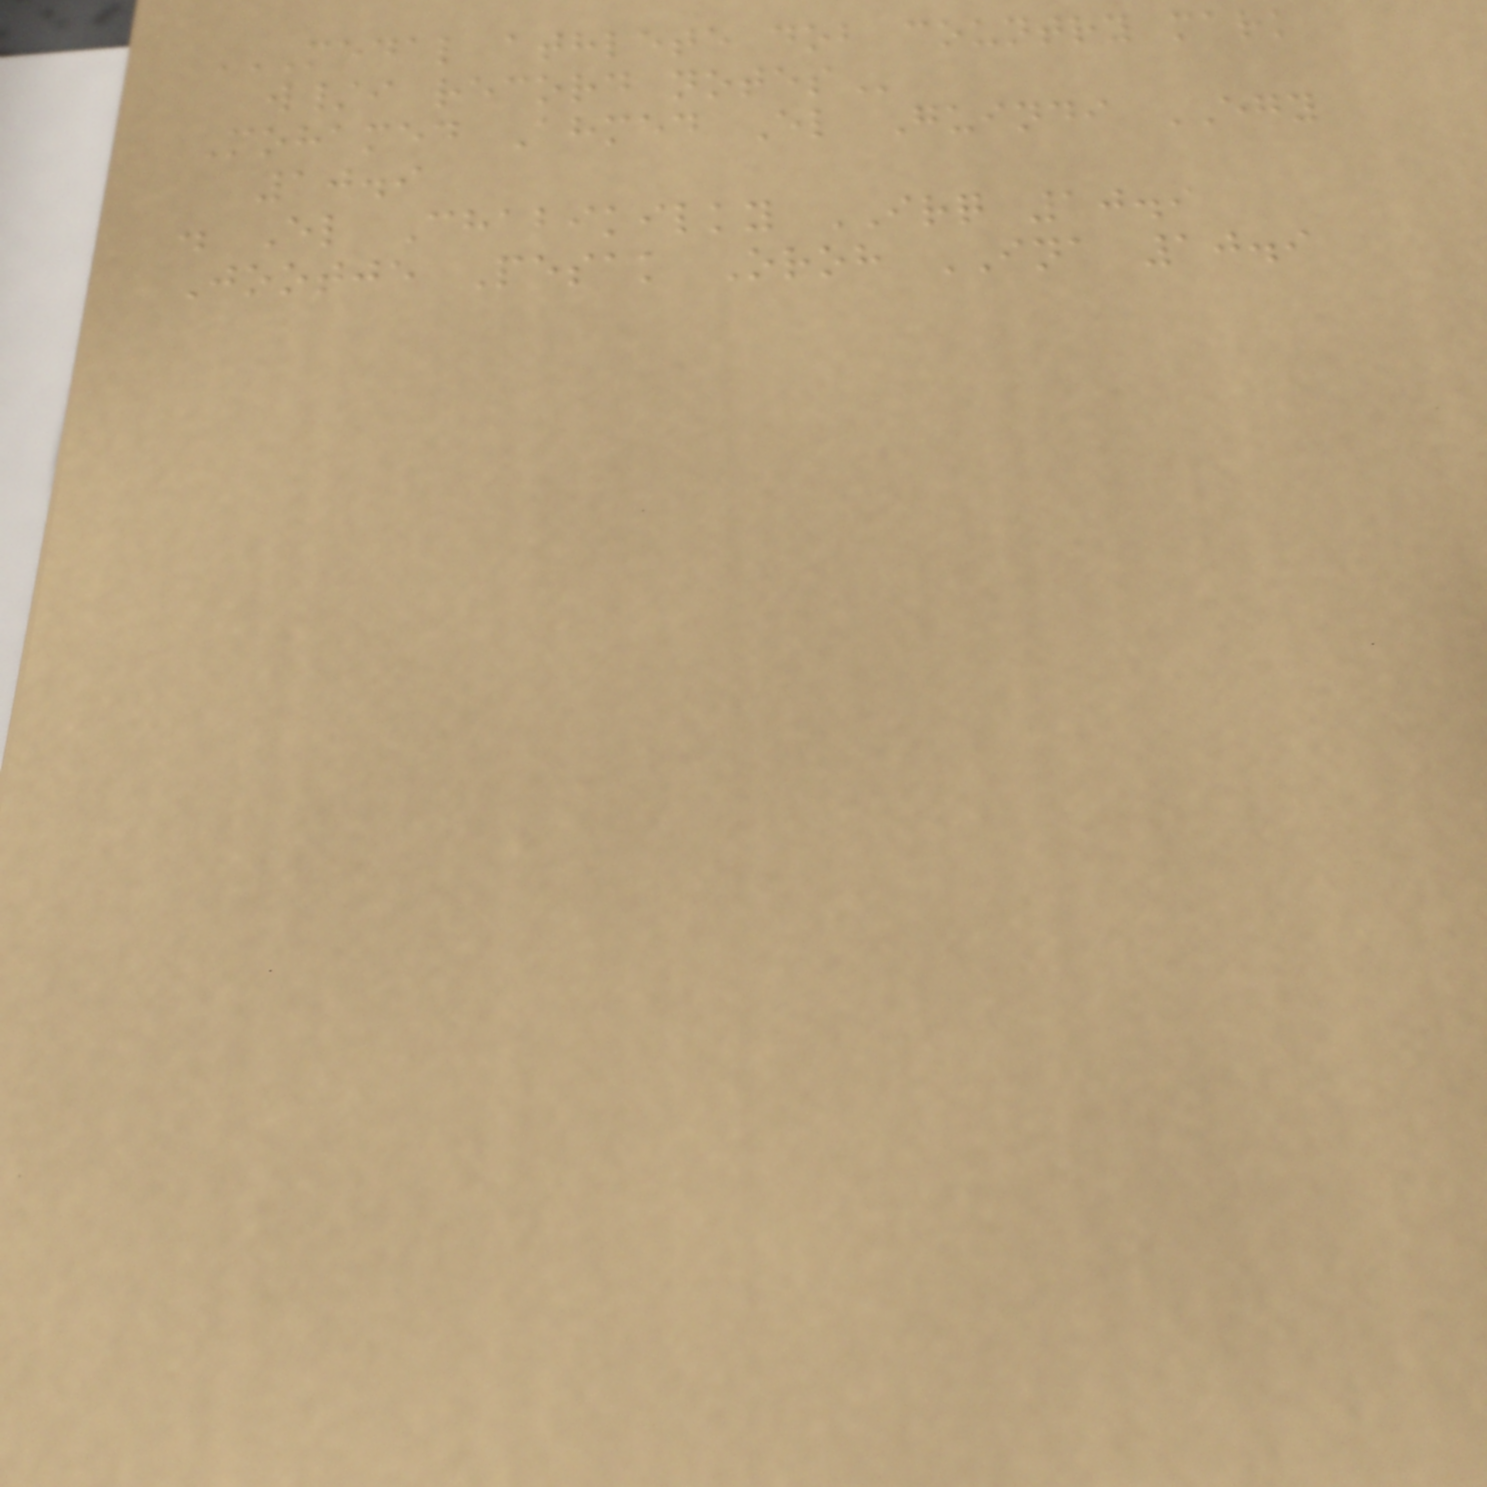MEDAL ATHLETE DOB COUNTRY MARK
W/I RECORD NOTES
Mohamed Ahmed El Guindi EGY
10.9
. El Chabikilky IRQ 10.9
Jootje Pesak Oroh INA 10.9
